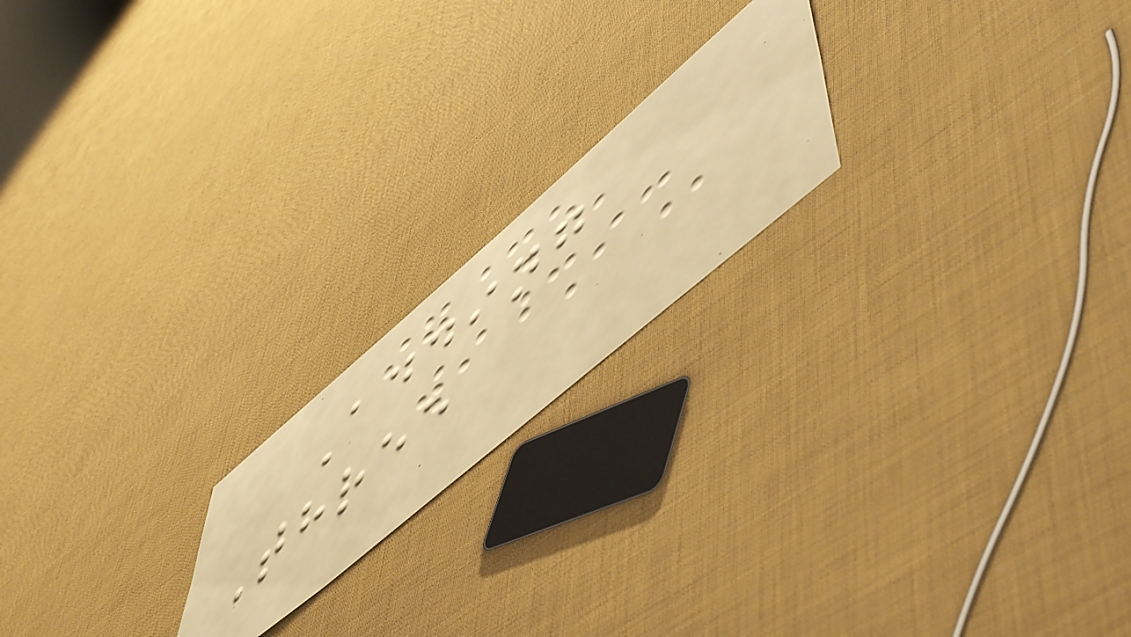Adding
Three
